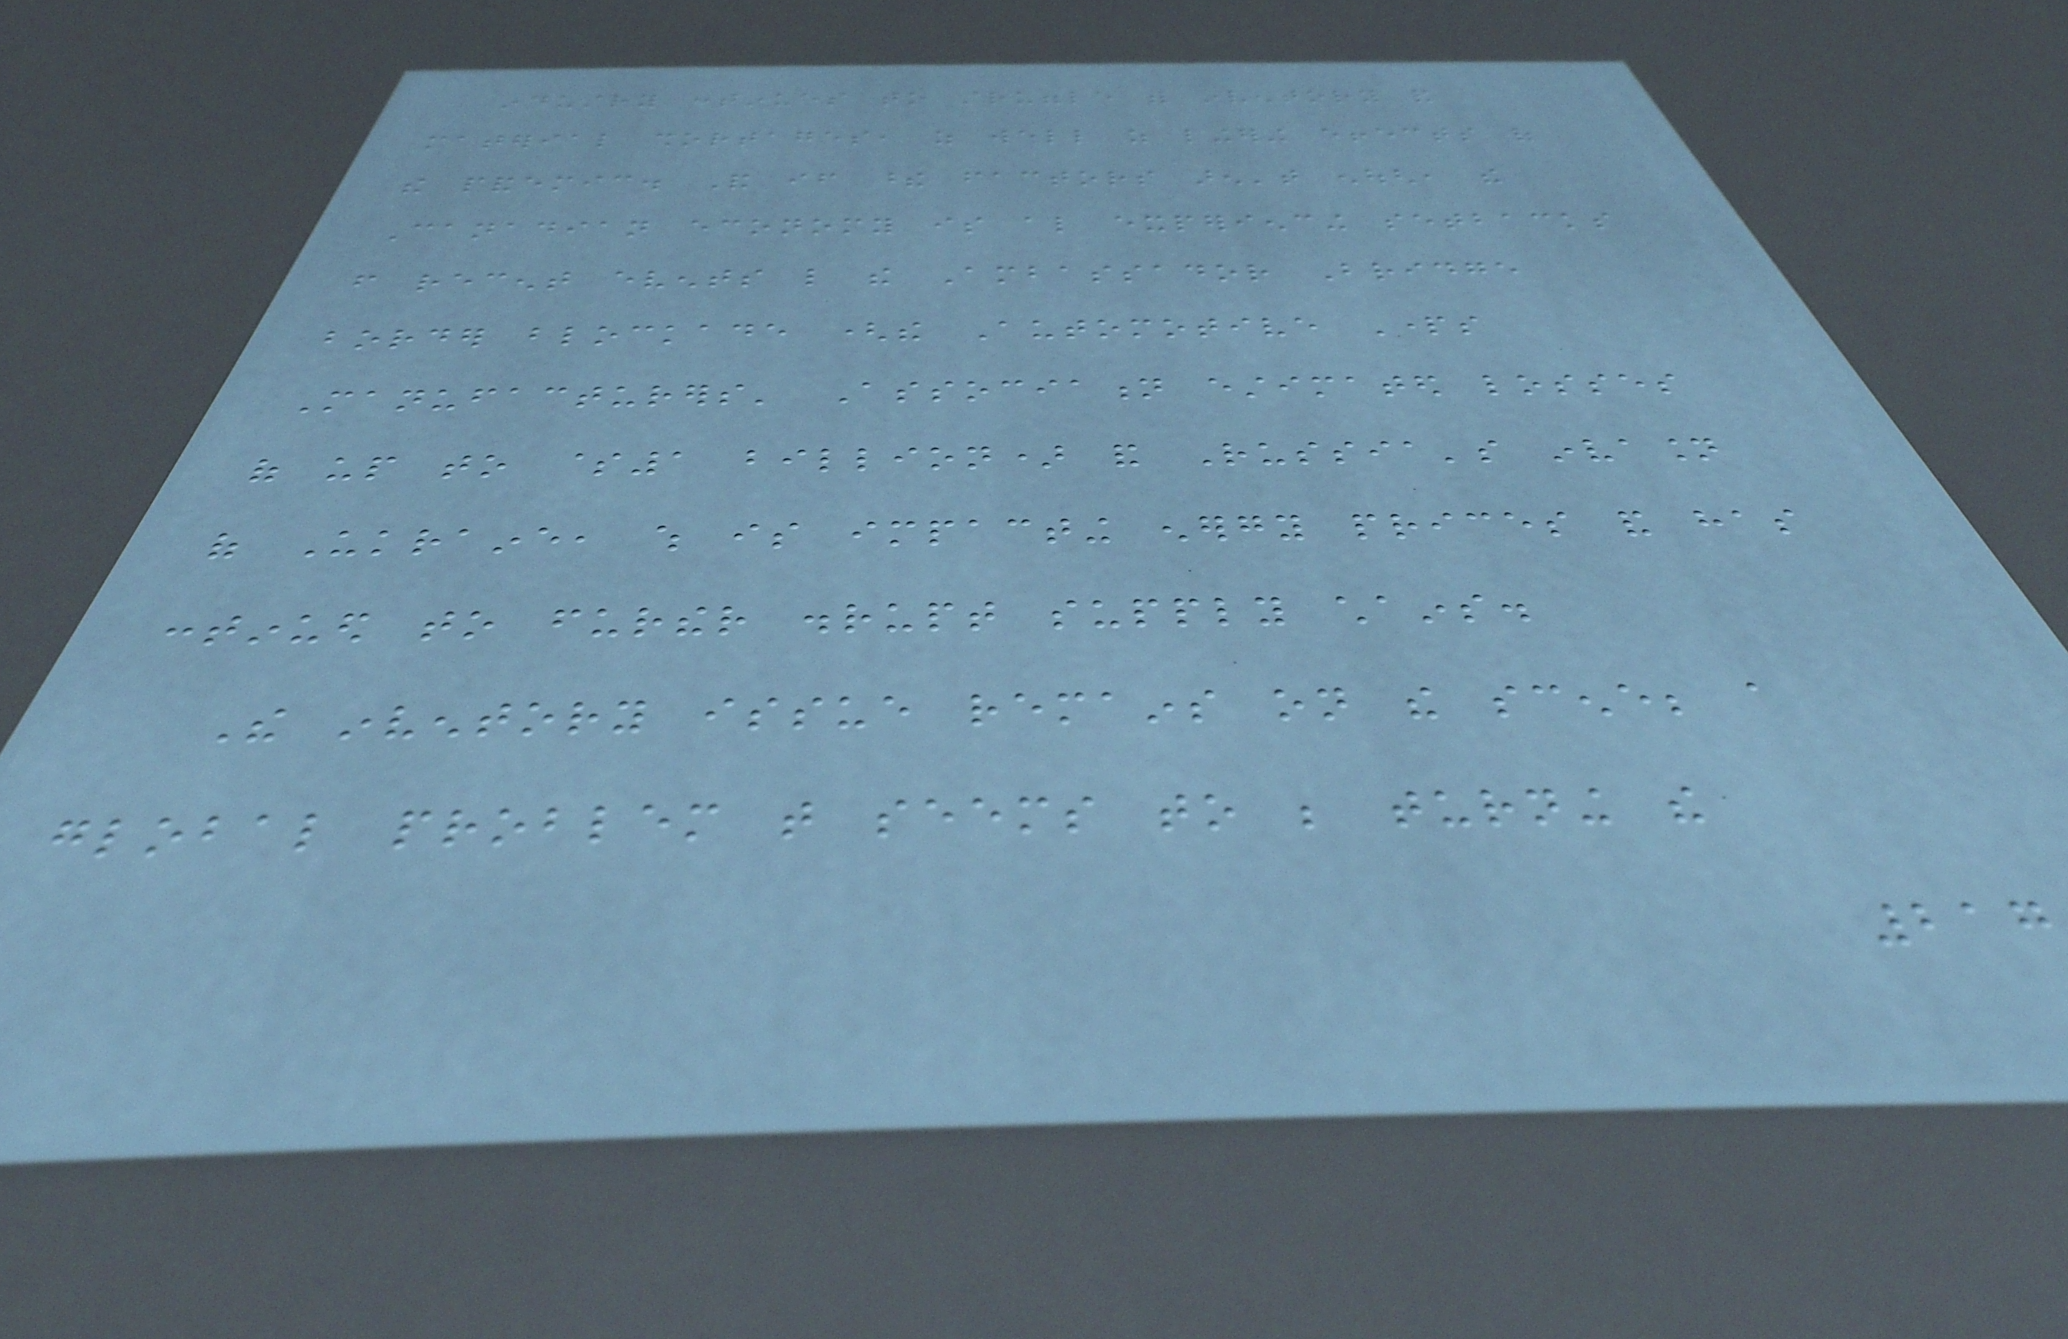industry continues to struggle with inventory and
material shortages, as well as lingering effects of
the pandemic. And if these factors aren't enough, the
Canadian economy is also experiencing setbacks
from recent events like the Ambassador Bridge
border blockade (the Automotive Parts
Manufacturers' Association estimated losses
of up to $1 billion) and Russia's invasion
of Ukraine, which is impacting energy prices and has
continued to further disrupt supply chains.
The inventory issue remains on the scene; a
global problem that seems to be turning the
217
